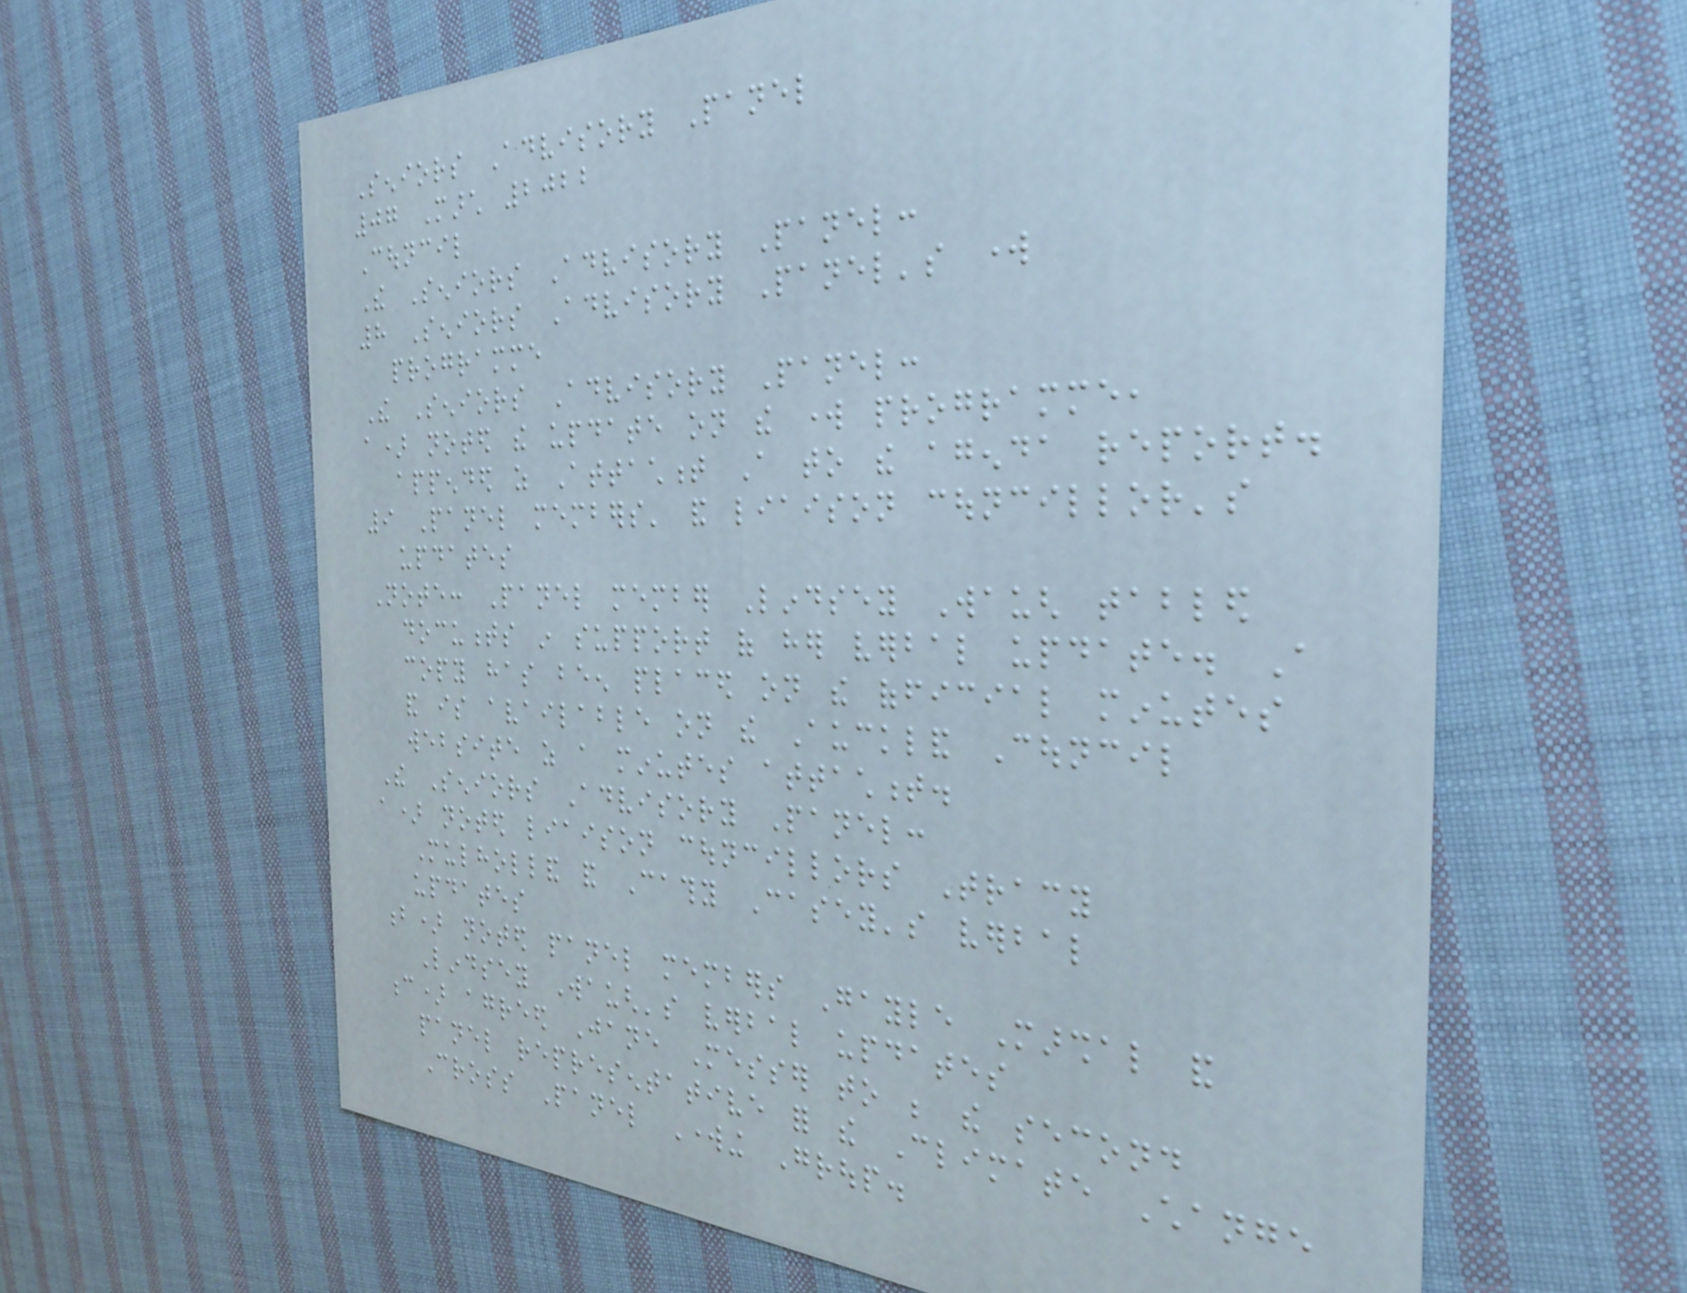Seniors Advisory Panel
07 March 2022
Council
The Seniors Advisory Panel:
8 Seniors Advisory Panel's work
programme
The Seniors Advisory Panel:
a) noted the update on the work programme,
appended as Attachment A to the agenda report.
9 Panel members' and liaison councillor's
updates
Note: Panel member Lindsey Waugh tabled
documents in support of her verbal update. A
copy has been placed on the official minutes
and is available on the Auckland Council
website as a minutes attachment.
The Seniors Advisory Panel:
a) noted liaison councillors Tracy
Mulholland and Cathy Casey's verbal
updates
b) noted panel members Gayle Marshal and
Lindsey Waugh's verbal updates
c) agreed Jane Messer to be the second
panel representative for the Climate Change
Cross Panel Working Group.
